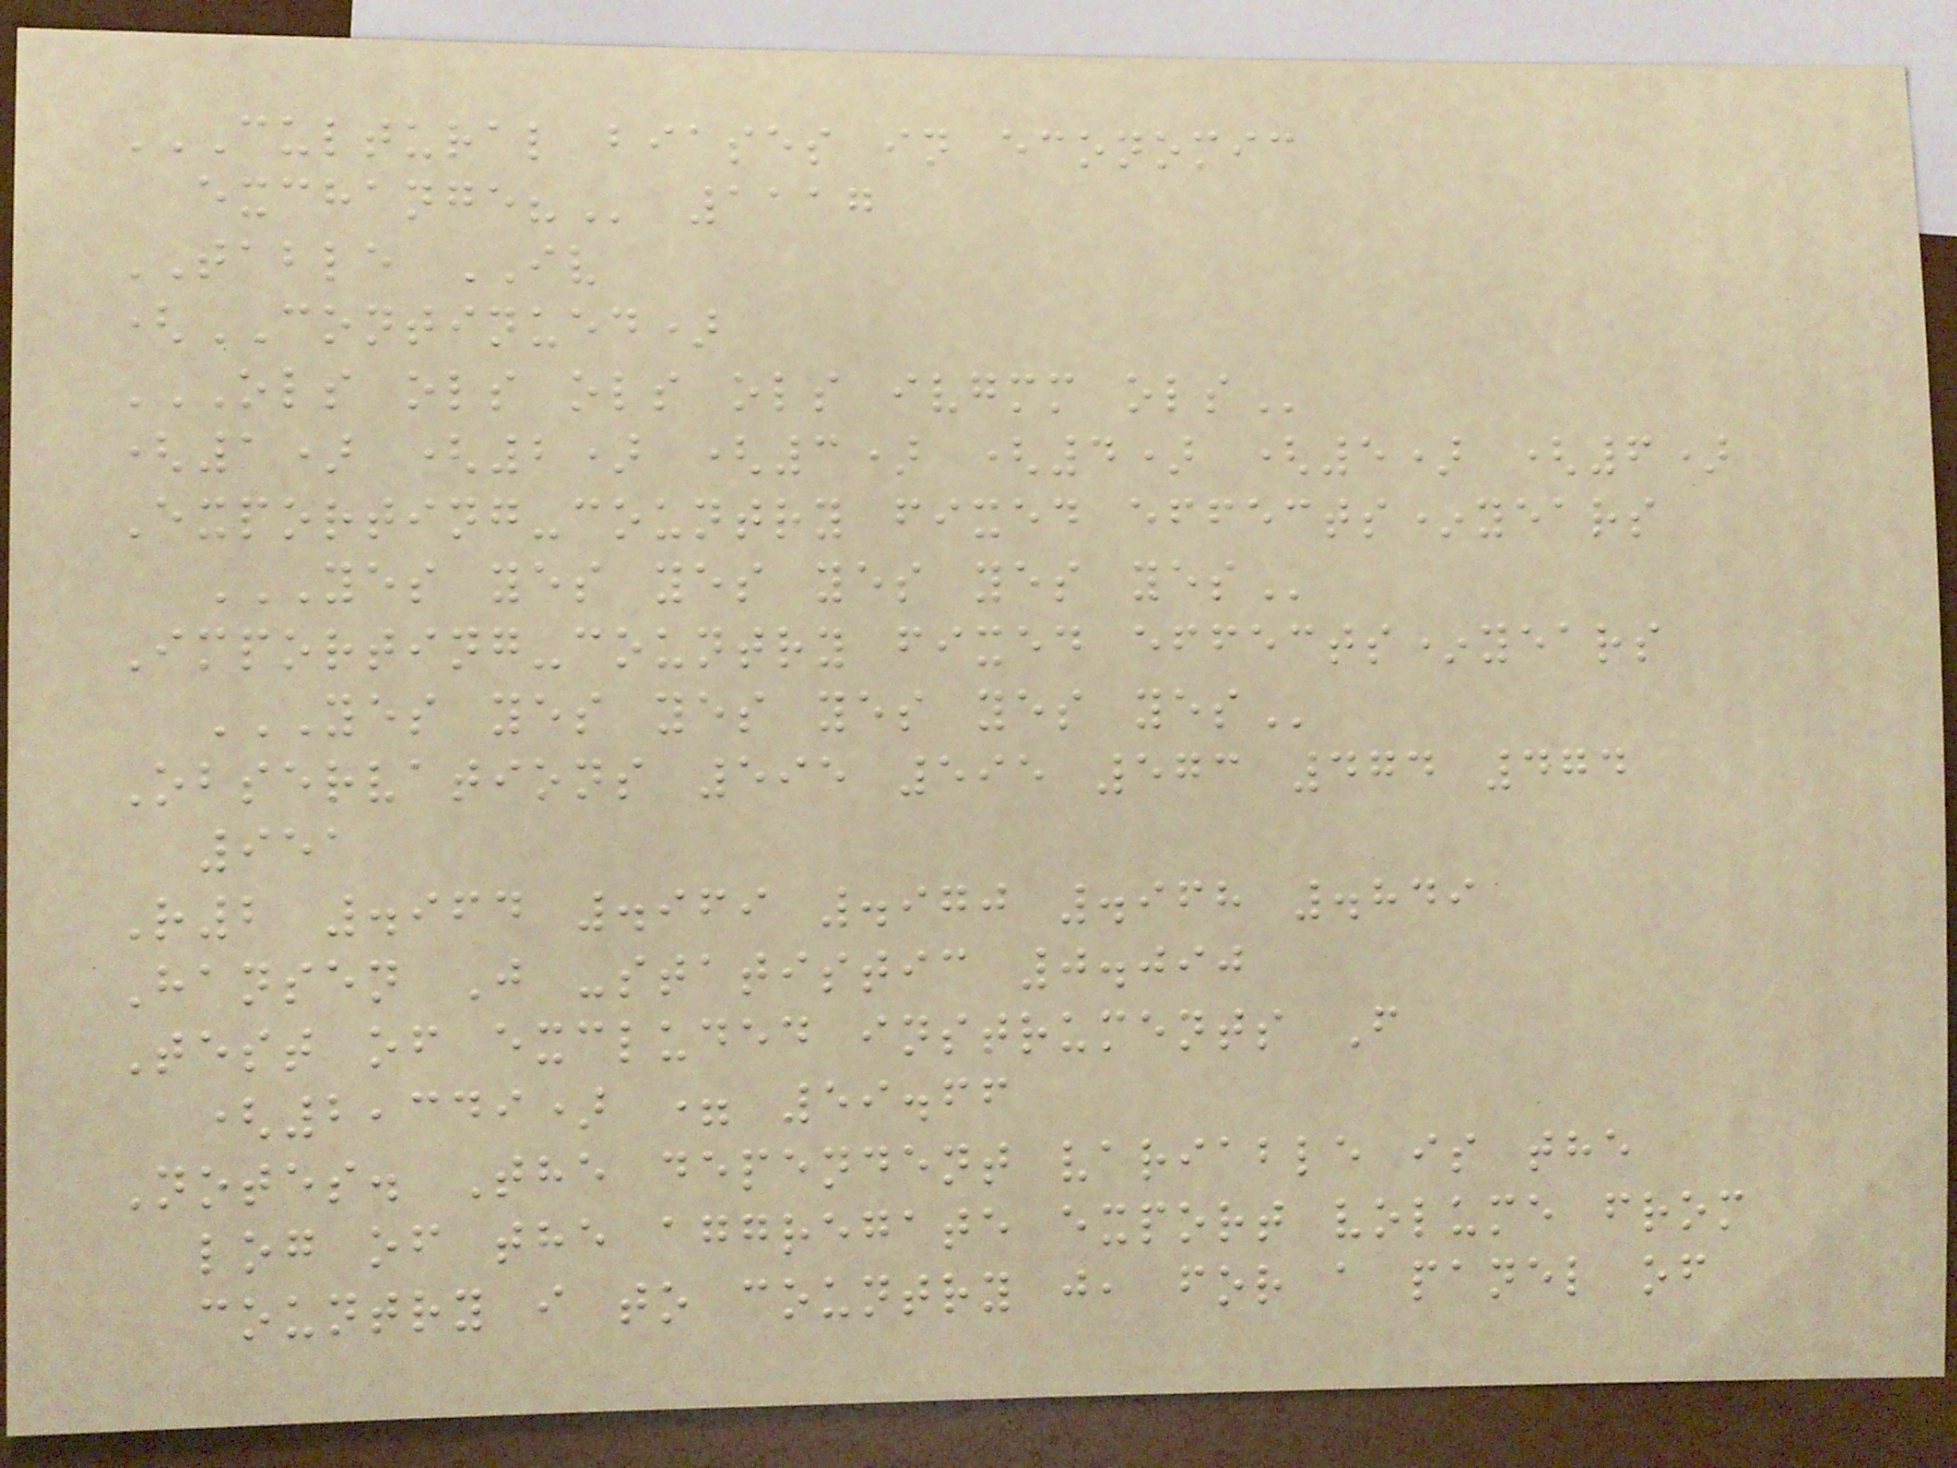CULTURAL BIASES IN ECONOMIC
EXCHANGE? 1117
TABLE IV
(CONTINUED)
OLS OLS OLS OLS IVGMM OLS
(1) (2) (3) (4) (5) (6)
Exporting-country fixed effects*years
YES YES YES YES YES YES
Importing-country fixed effects*years
YES YES YES YES YES YES
Observations 595 595 573 474 474
951
R2 .964 .969 .970 .968 .849
Hansen J -statistic 0.090
Test of excluded instruments F
(2,349) = 59.66
Notes. The dependent variable is the
log of the aggregate export volume from
country i to country j, for a panel of
